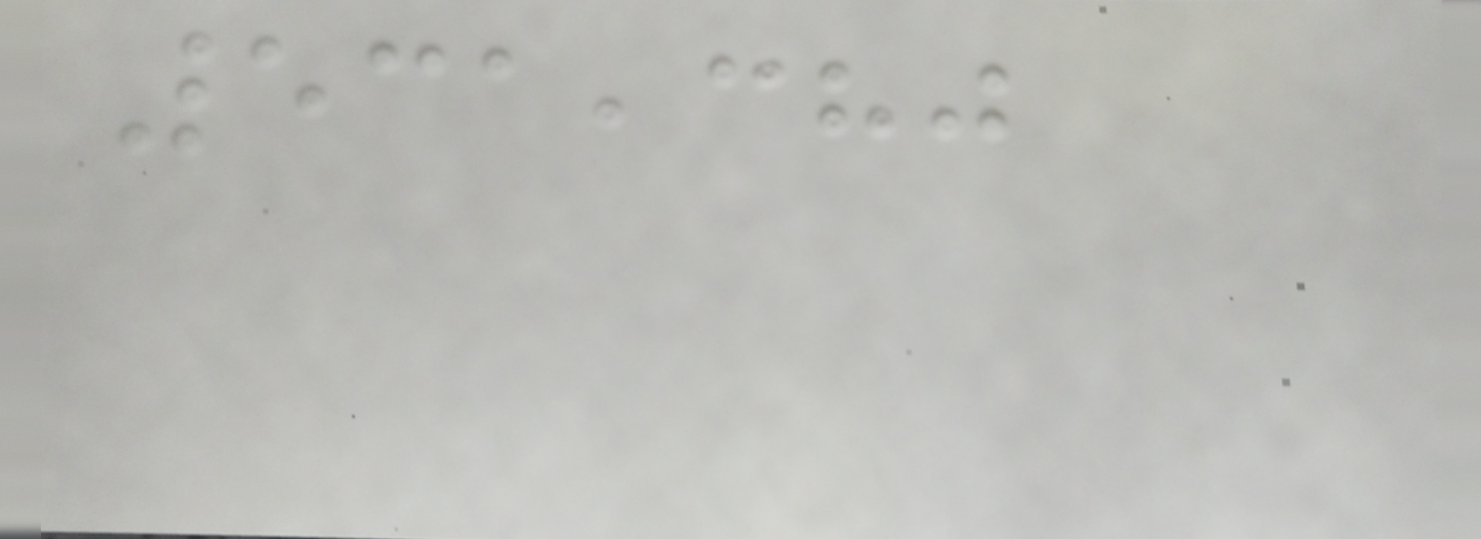531,380
